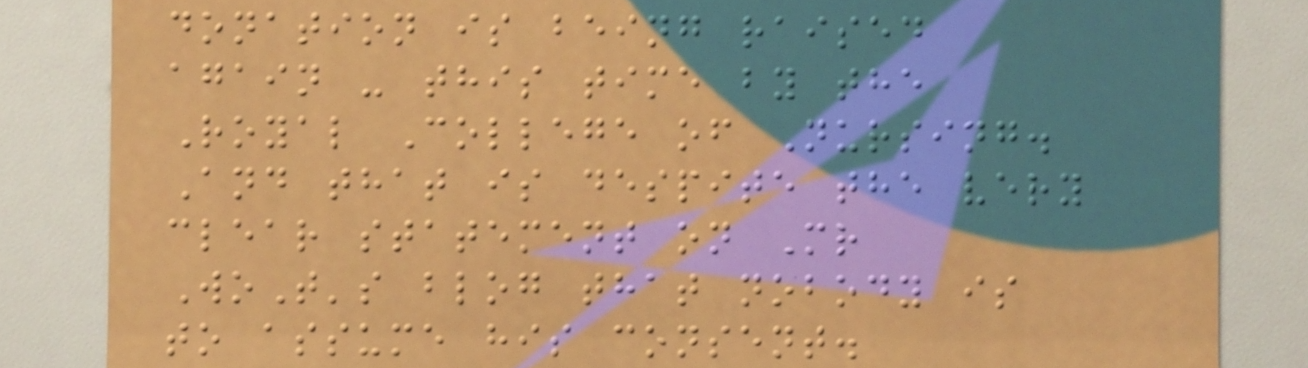donation is being raised
again - this time by the
Royal College of Nursing.
And that is despite the very
clear statement on Mr
WoT's blog that nobody is
to assume his consent.
